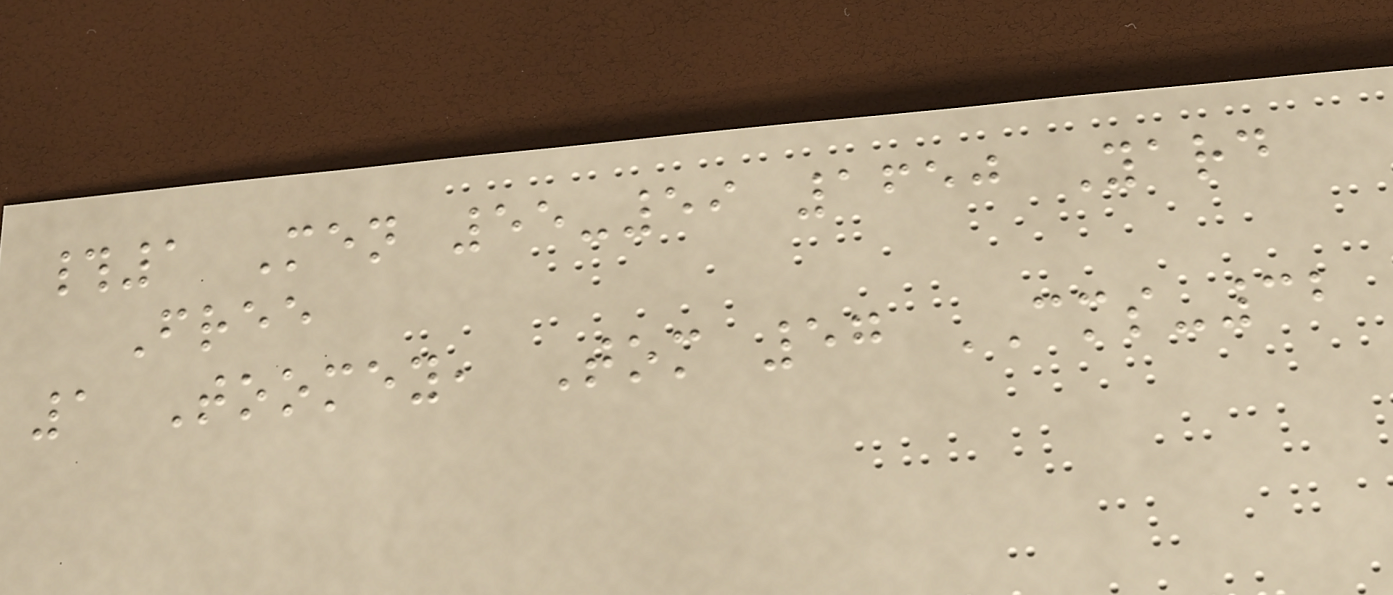#1 Men 55-59 1650 Yard
Free
1 Toomey, Tom 57 CMS-32
